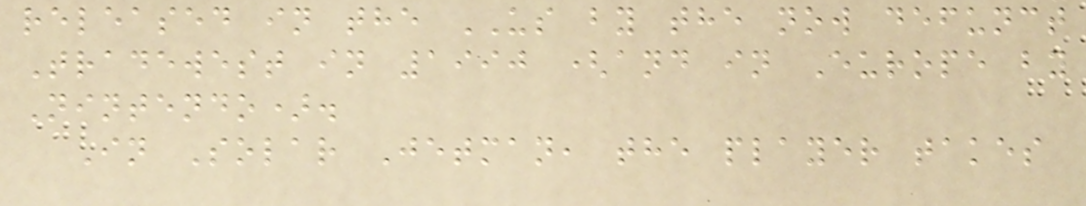released in the US by the now defunct
Tradewest in 1990 (and in Europe by
Nintendo).
In Solar Jetman, the player takes
